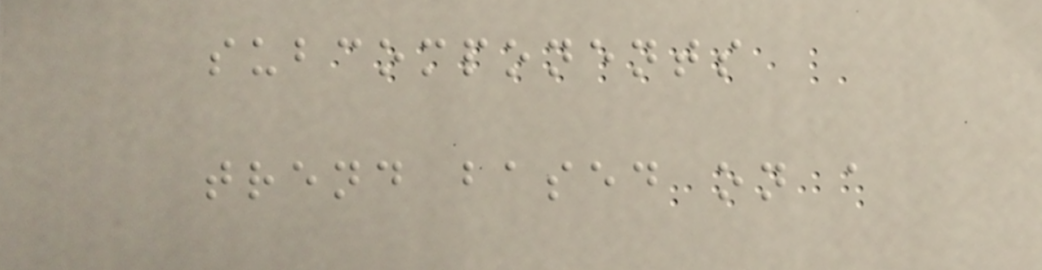subcomponents
trend based on a
